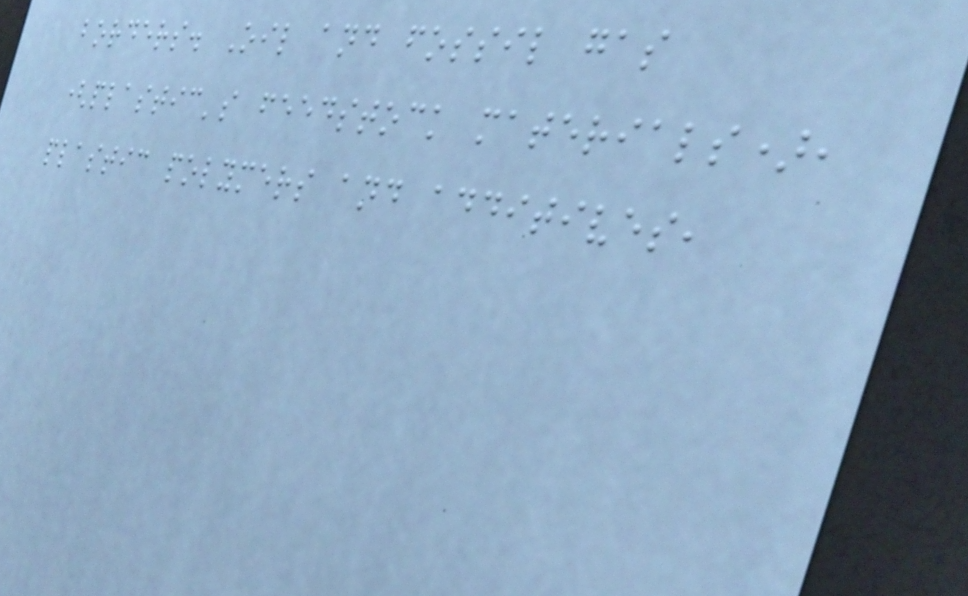borders. Oil and fossil gas
(plastic's feedstock materials),
plastic polymers and additives,
